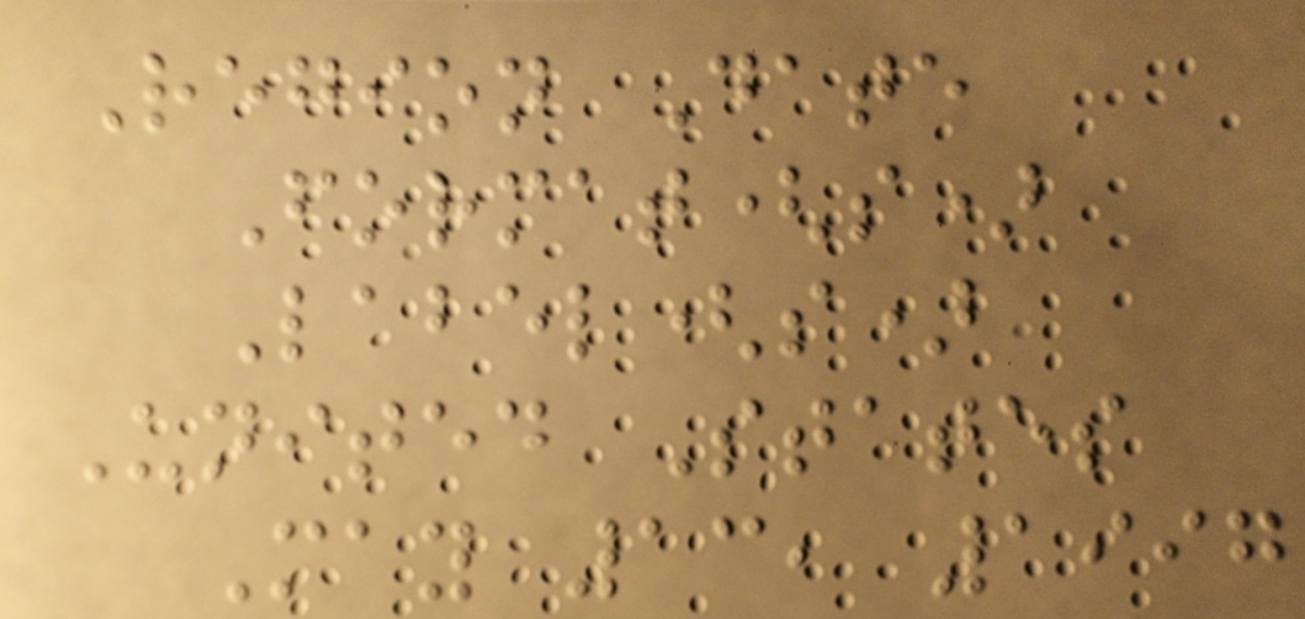Region Date
Format(s)
Label(s)
United States
May 13, 1997
